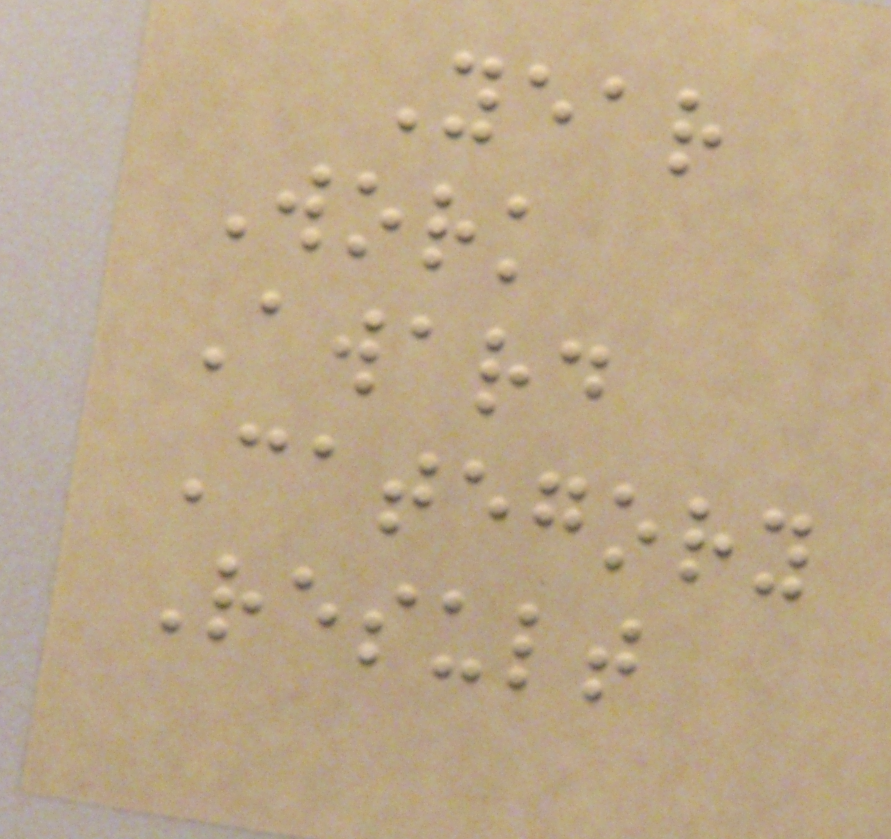Year
Work
Award
Category
Result
